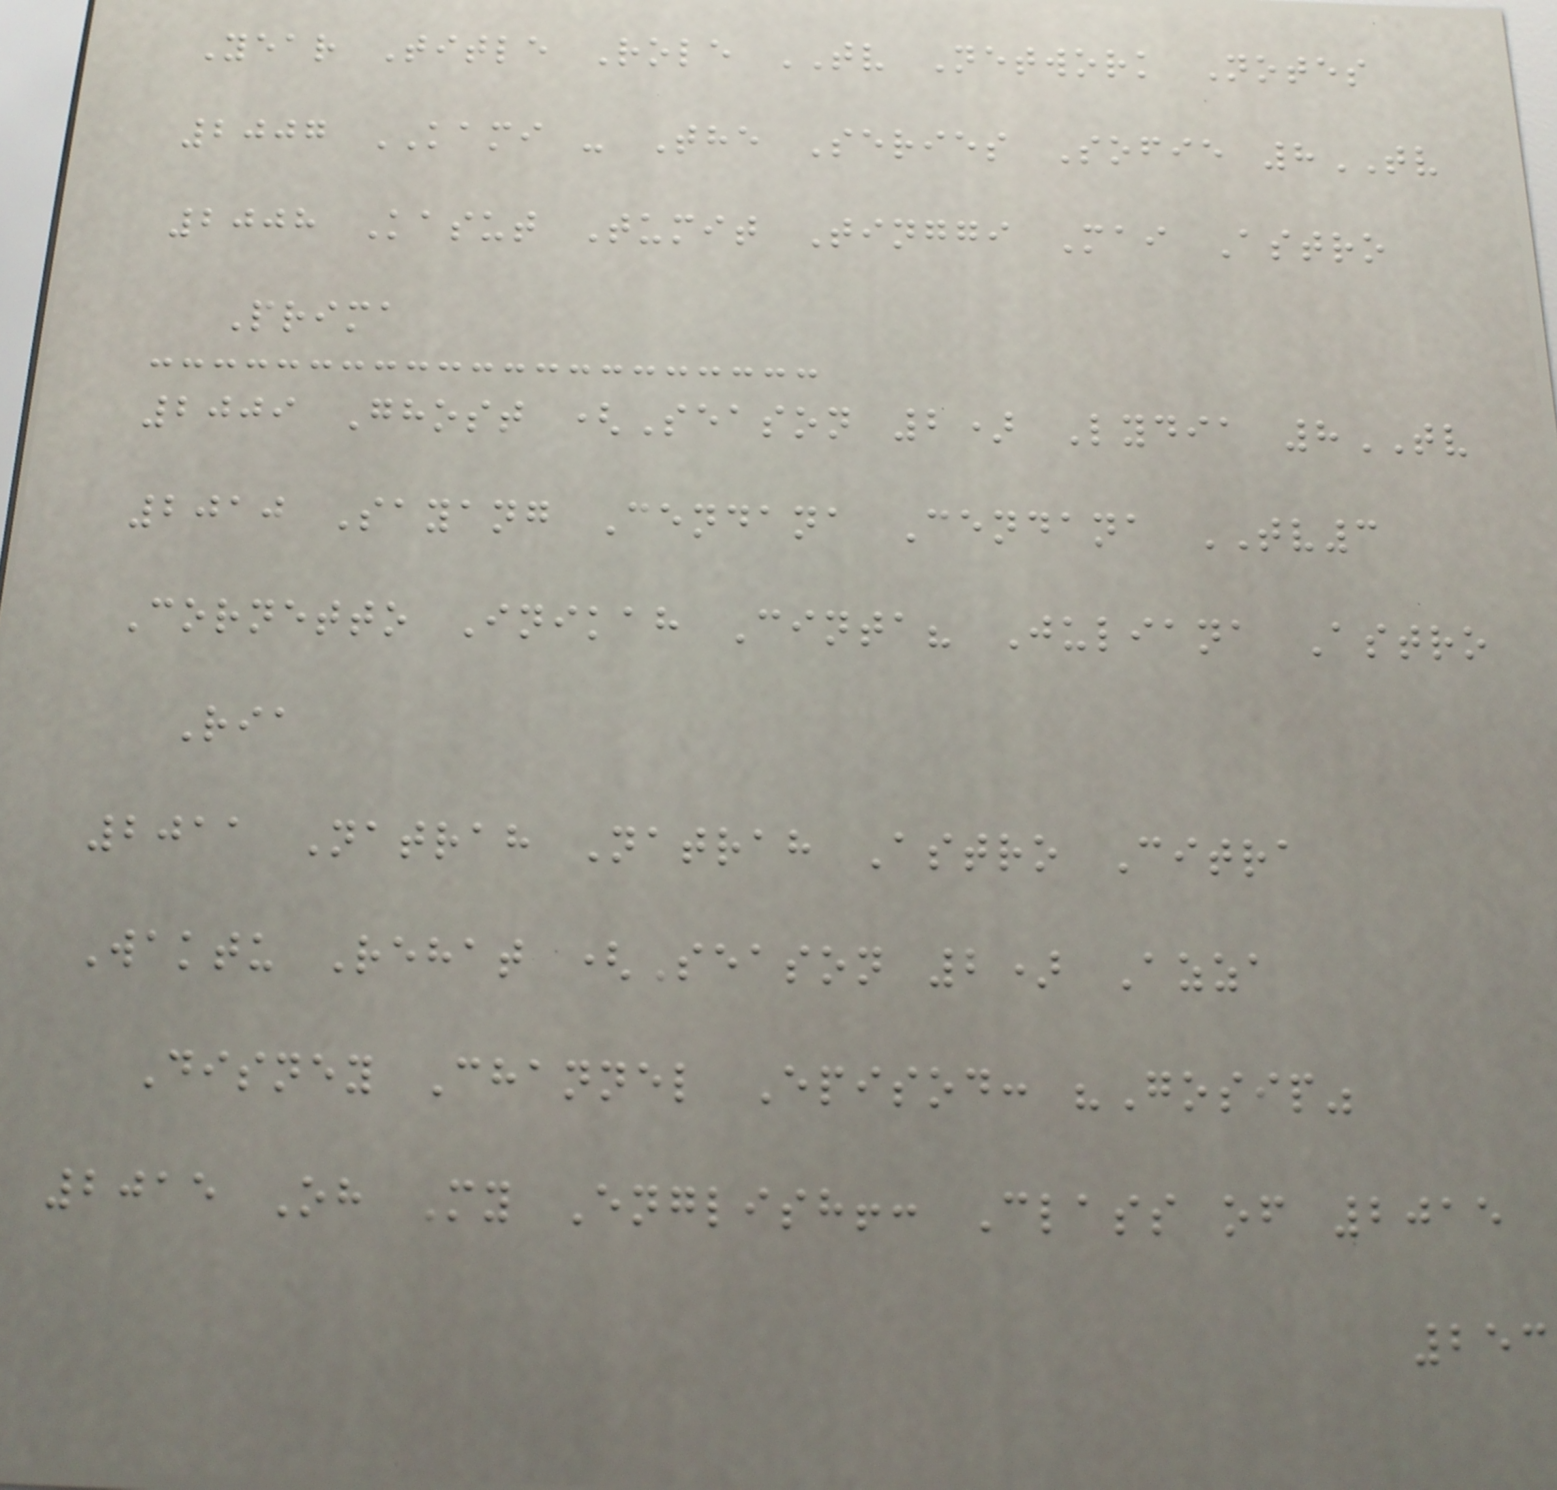Year Title Role TV Network Notes
2007 KAMI - The Series Sofie 8TV
2008 Kasut Tumit Tinggi Mai Astro
Prima
2009 Ghost (Season 2) Lydia 8TV
2010 Sayang Cendana Cendana TV3
Cornetto Inikah Cinta? Juliana Astro
Ria
2011 Natrah Natrah Astro Citra
Waktu Rehat (Season 2) Azza
Disney Channel Episod: "Gosip"
2015 Oh My English!: Class of 2015
253
